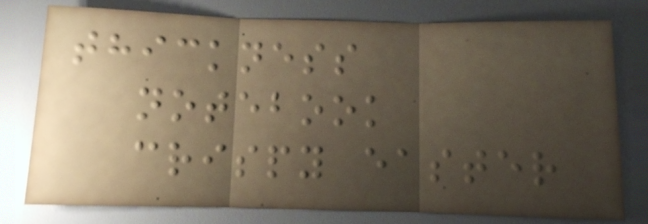thickness
notebook
crispy easter
